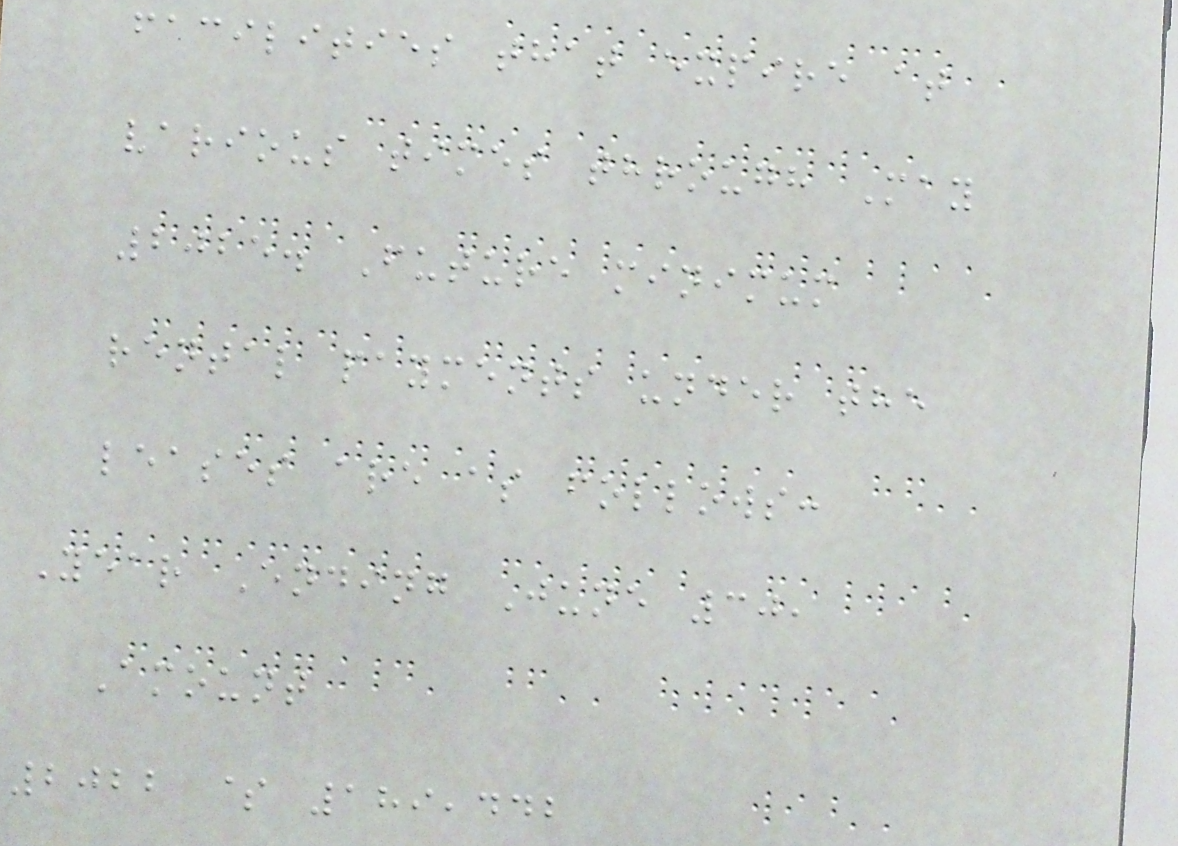facilities that expire at
various times through May
2025. Future minimum
rental payments under the
leases are as follows:
Year Ending June 30,
Amount
2022 $ 189,442
